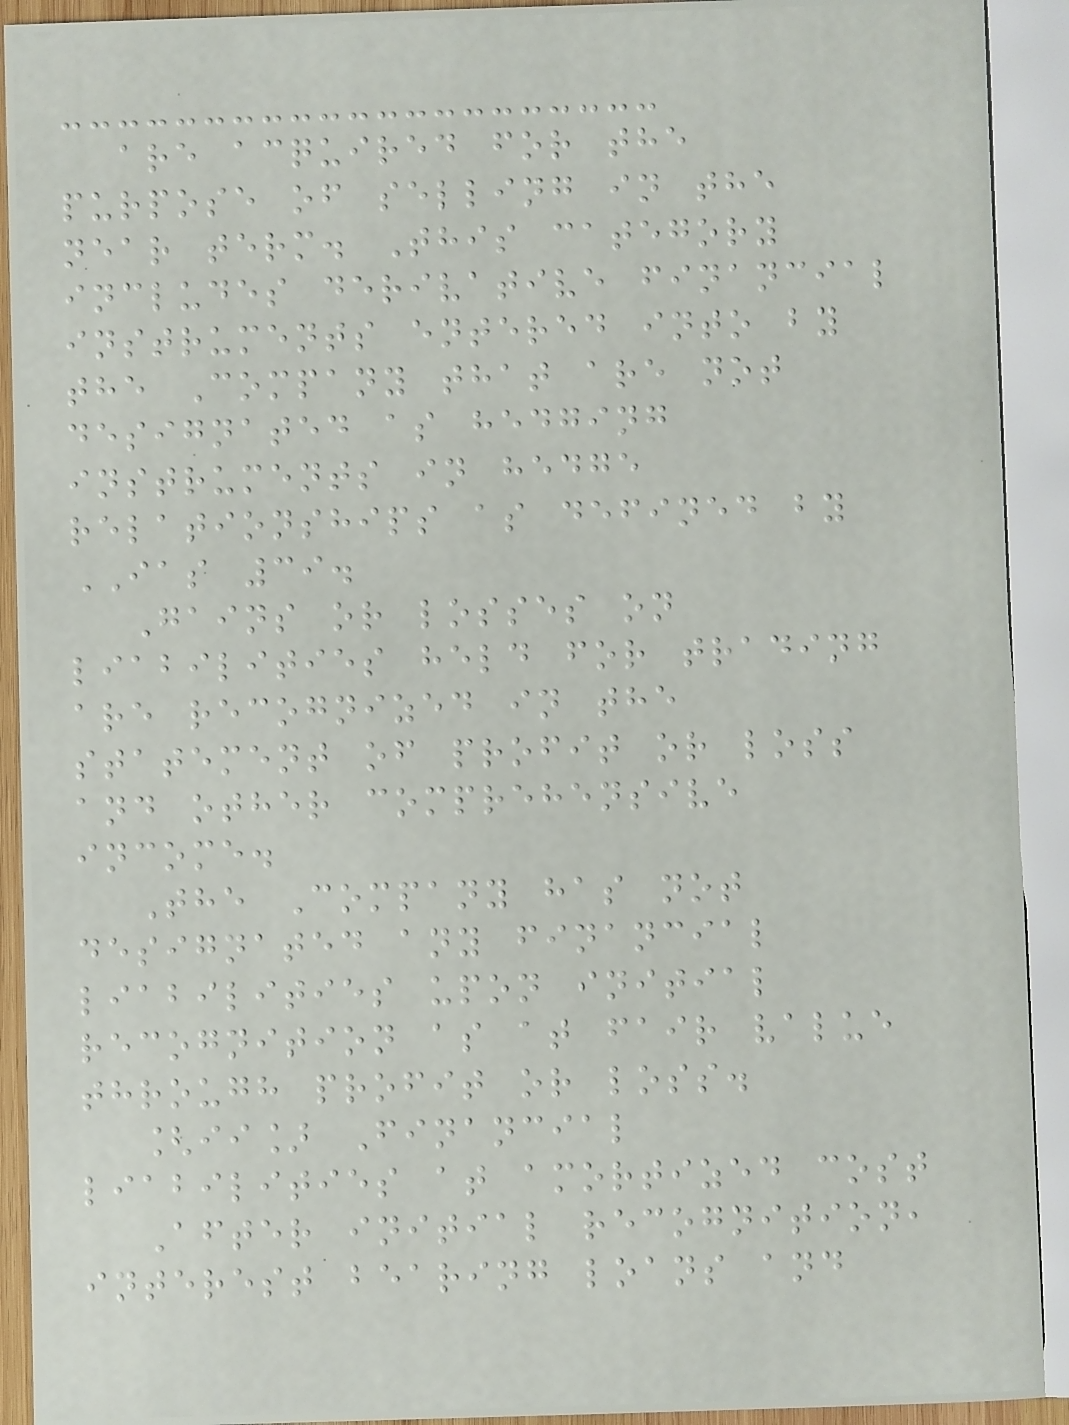are acquired for the
purpose of selling in the
near term. This category
includes derivative financial
instruments entered into by
the Company that are not
designated as hedging
instruments in hedge
relationships as defined by
IAS 39.
Gains or losses on
liabilities held for trading
are recognized in the
statement of profit or loss
and other comprehensive
income.
The Company has not
designated any financial
liabilities upon initial
recognition as at fair value
through profit or loss.
[ii] Financial
liabilities at amortized cost
After initial recognition,
interest bearing loans and
